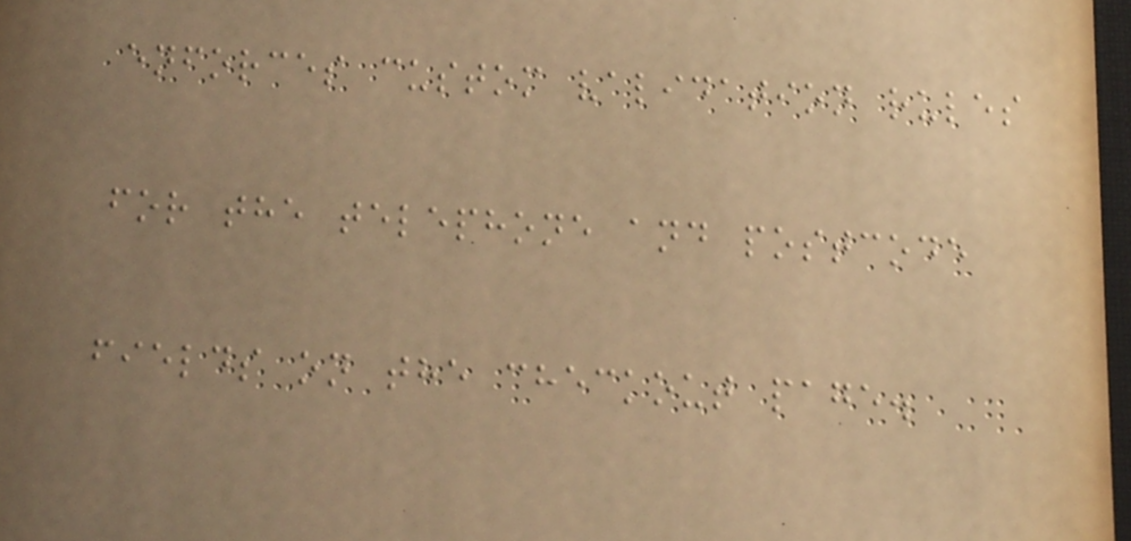enforces custom validation rules
for the telephone and postcode
fields on the checkout page.
